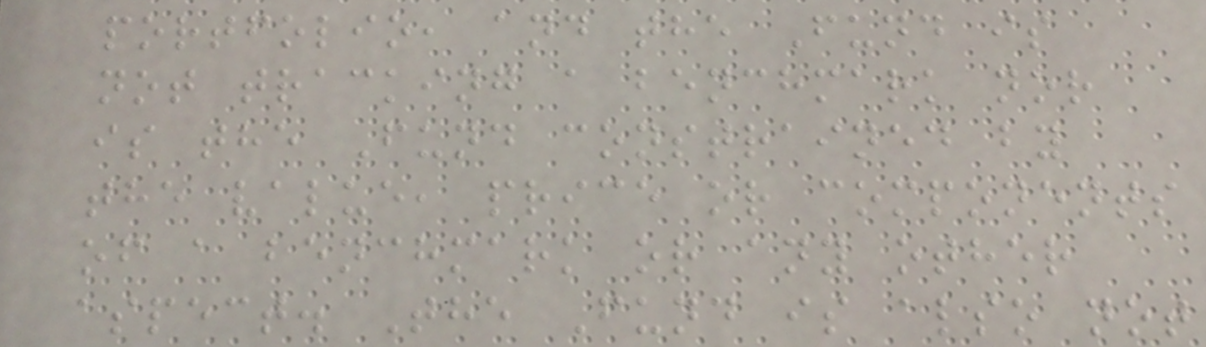portfolio, and the Fund is
not tracking a benchmark nor
is the Fund constrained by
the value, price or components
of a benchmark or any other
aspect. The Fund is also not
